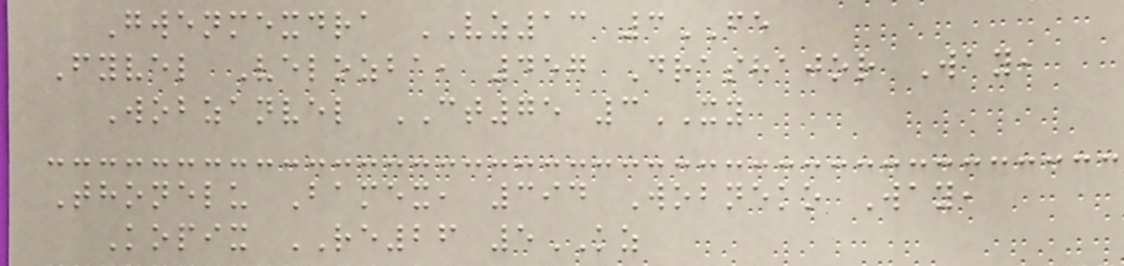Gwenmexdra VZ13 3FE
Fyvel Velozba, 457 Drashajor Way,
Wobzanvel CT75 3XY
Thonelu Bamex, 394 Wobneko Way,
Kopix RE26 5KZ
